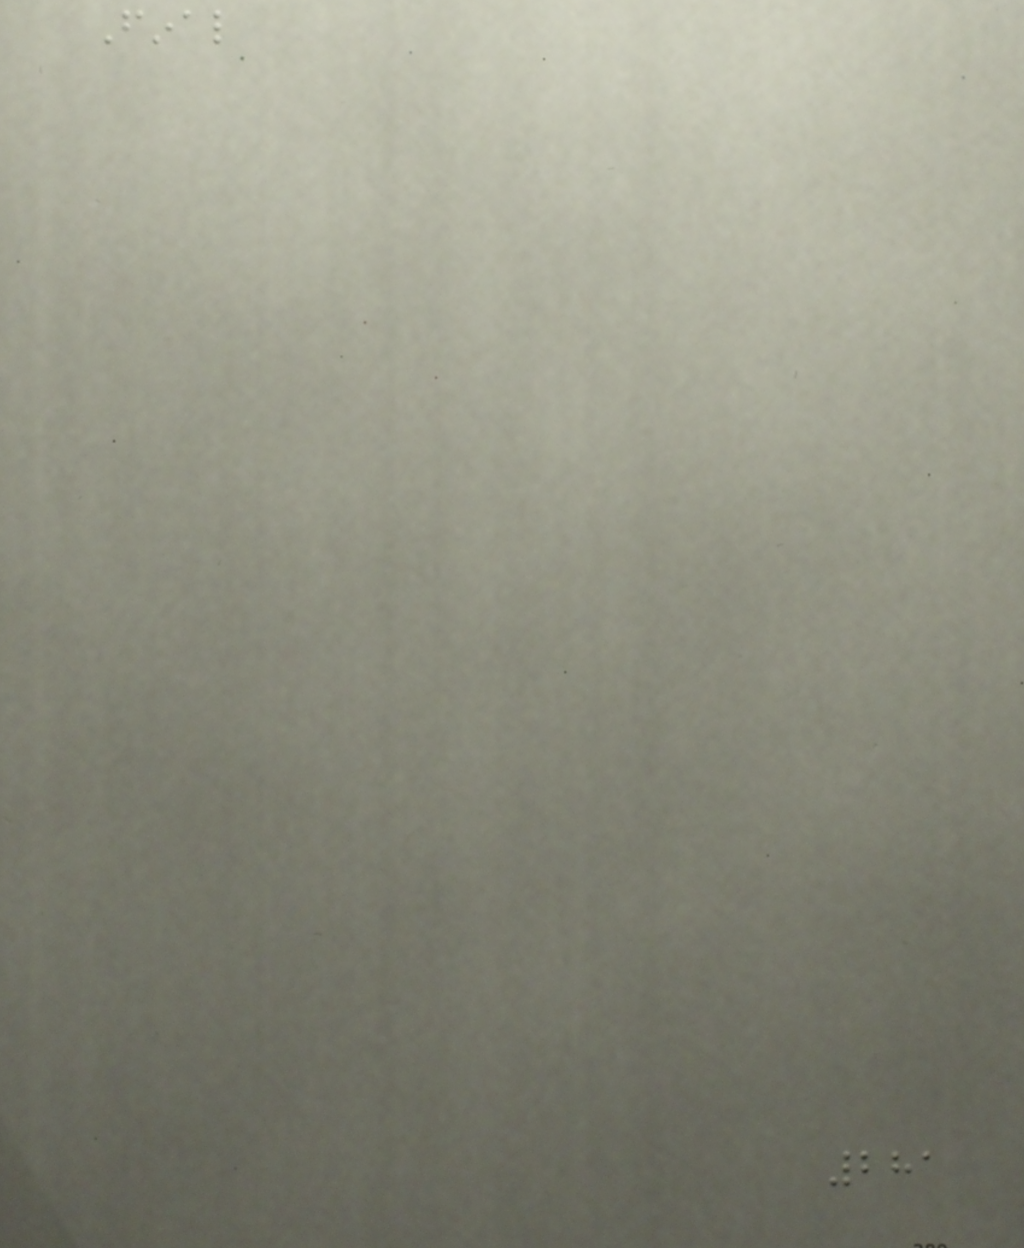Final
281
